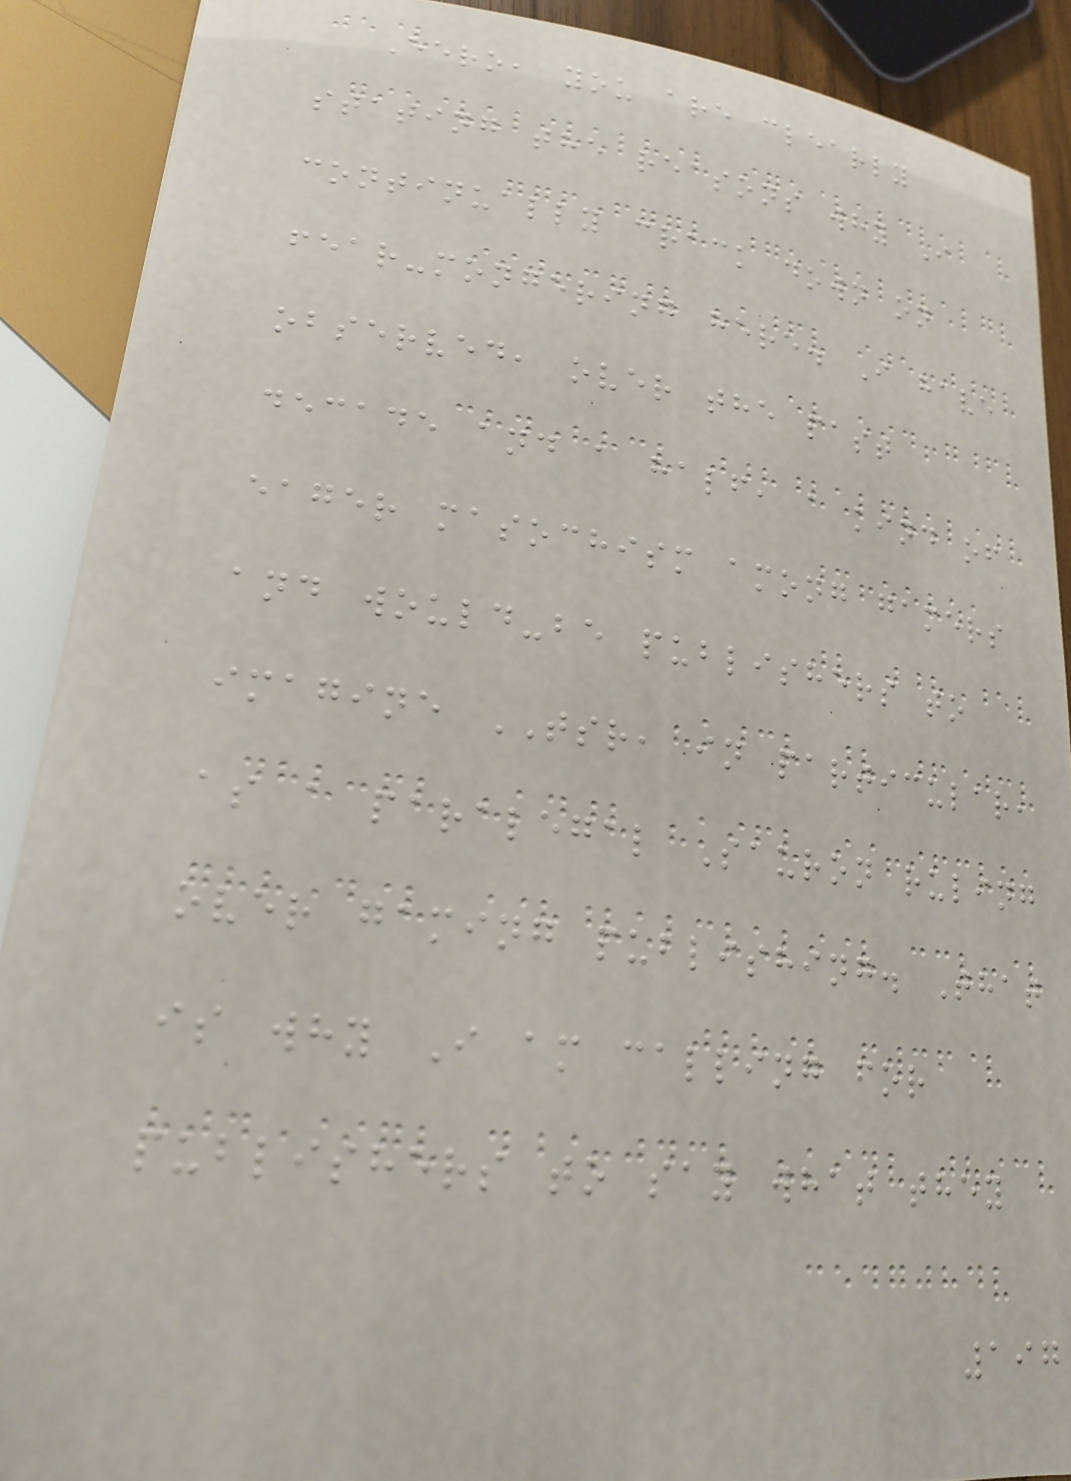Eero, you are clearly
stating the reasons why I
continually crack down on
fear-mongering here. I have
observed, over the past
decade and a half, a kind of
eager masochism among gamers
and would-be publishers to
imagine TSR, in particular,
as a paralegal Sauron ruling
over gaming publishing. That
is why I am calling for
publishers to say what they
197
